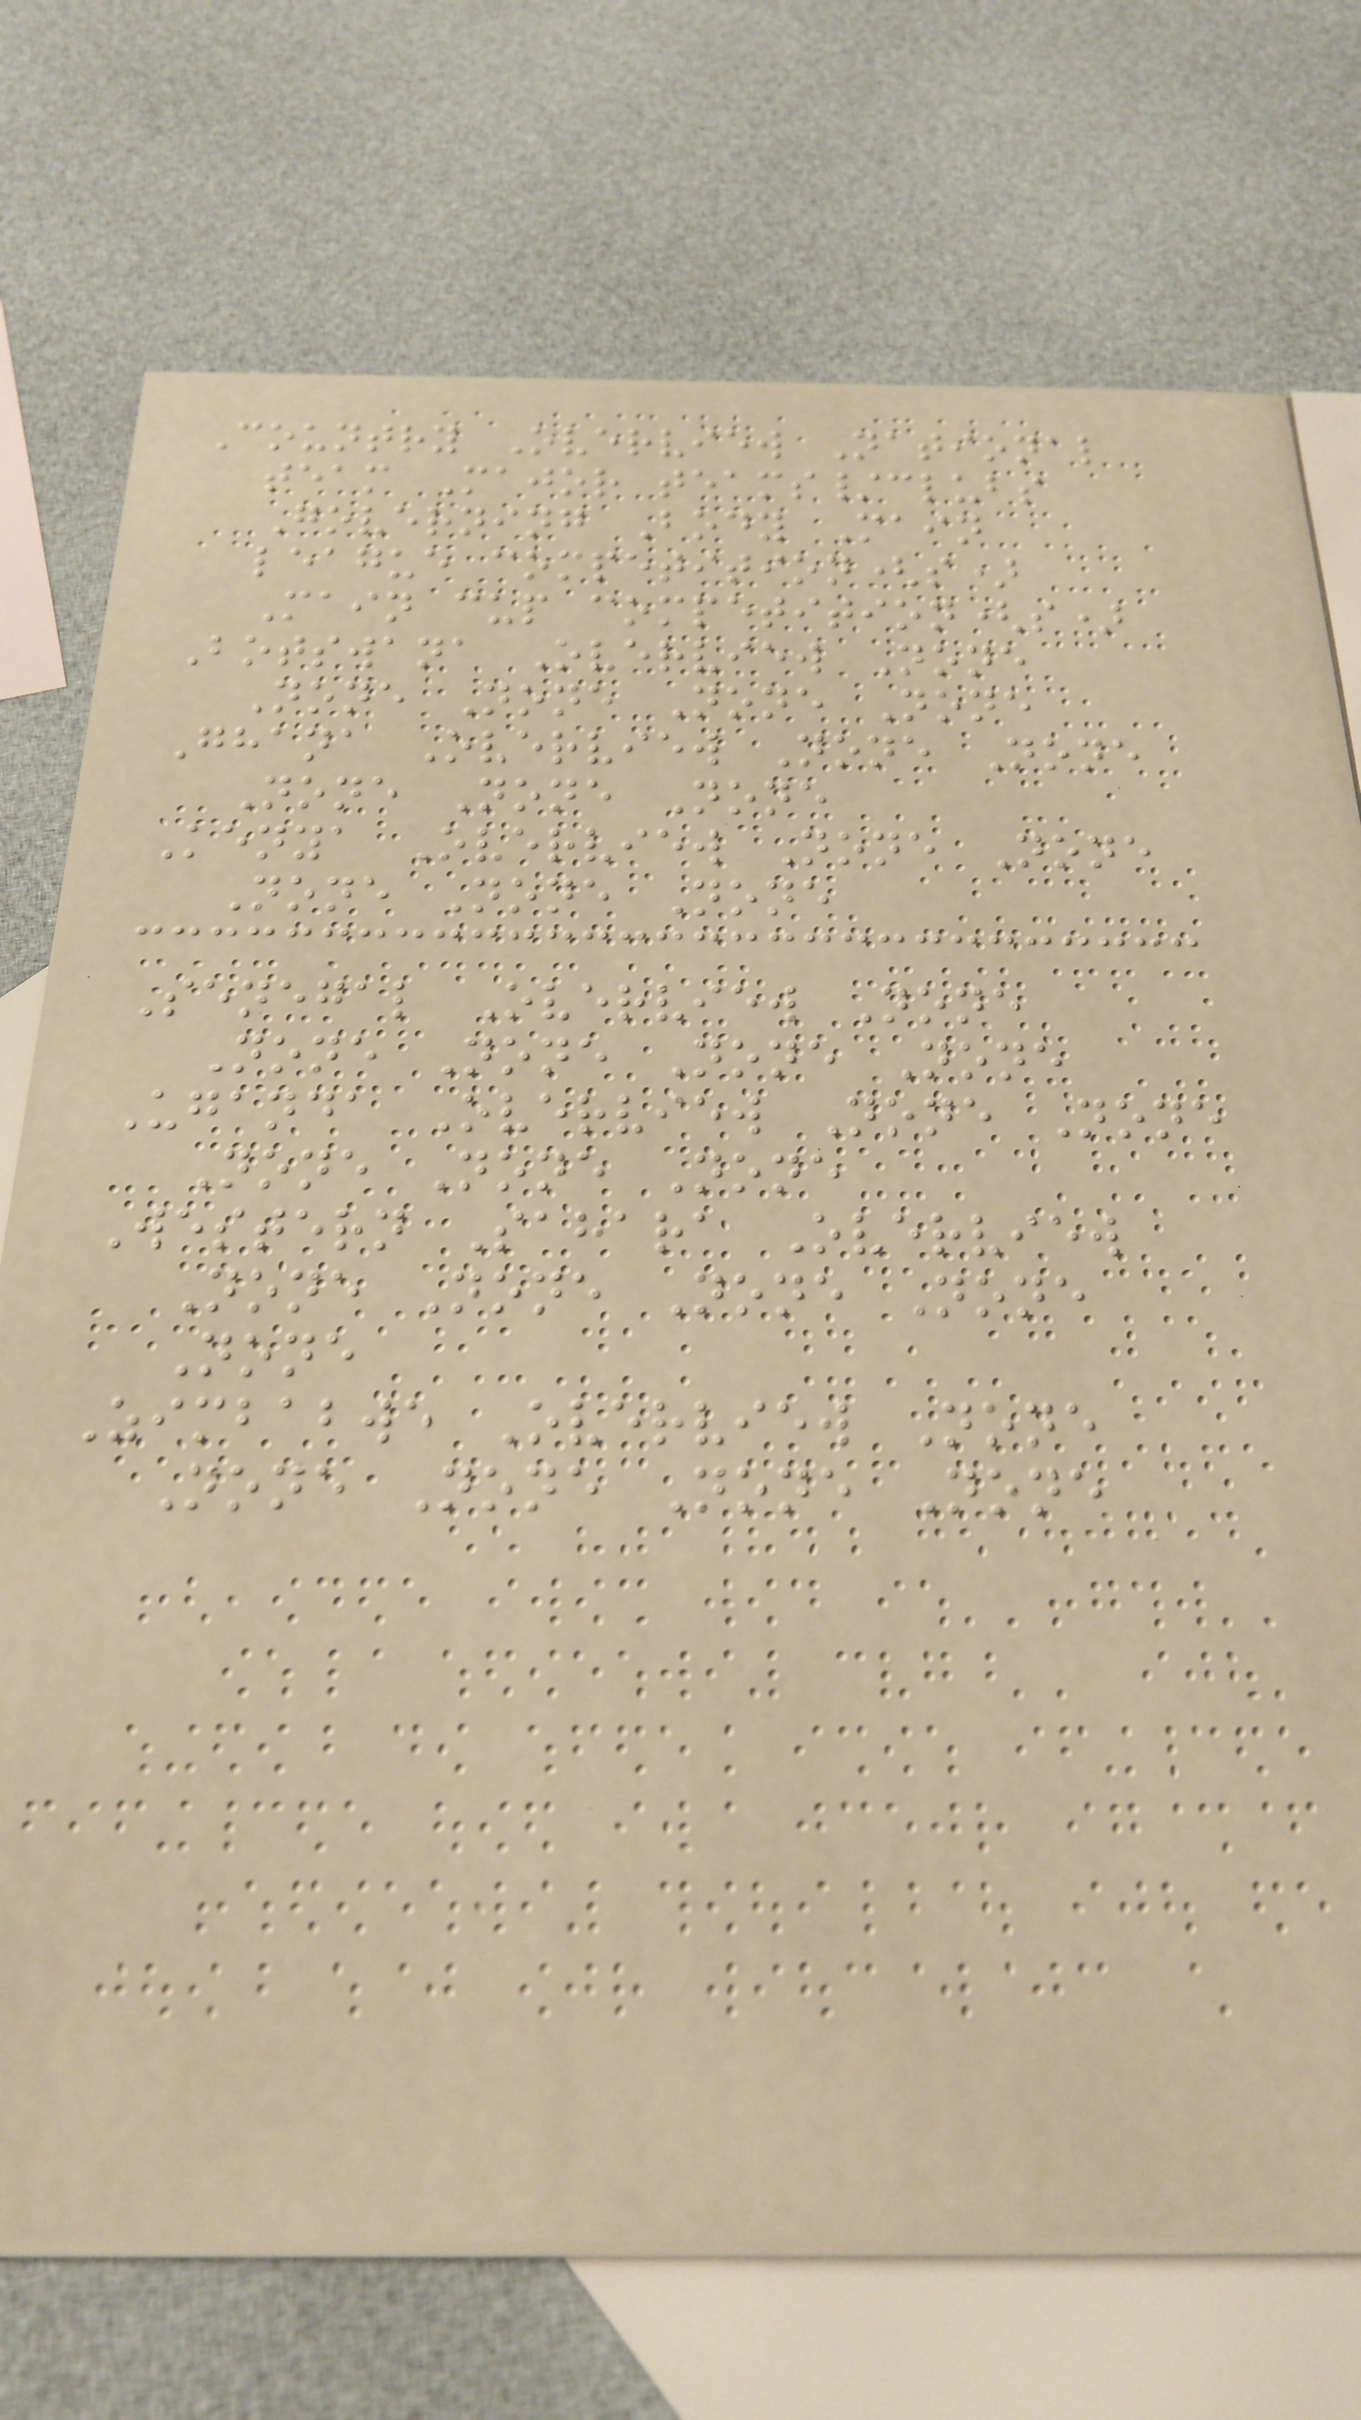Country Overview National
team Major teams/clubs
Governing Body Main
league competition(s)
Main cup competition(s)
Botswana Overview None
None None None None
Ghana Overview None None
None None None
Kenya Overview None None
None None None
Senegal Overview None
None None None None
Uganda Overview None None
None None None
Western Sahara Overview
None None None None
None
Zimbabwe Overview None
None None None None
